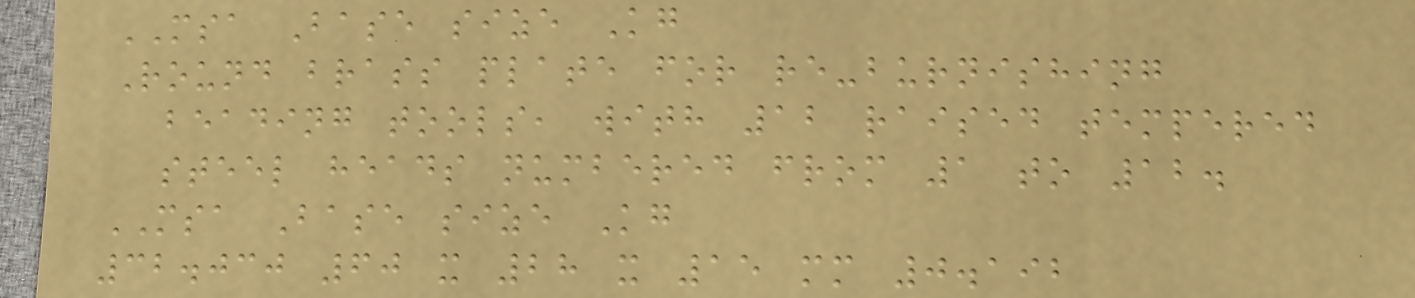MSA Base size Kg
Round brass plate for re-burnishing
beading tools, with 12 raised tempered
steel heads numbered from 1 to 12.
MSA Base size Kg
32.030 60 x 28 x 15 mm 0.192
